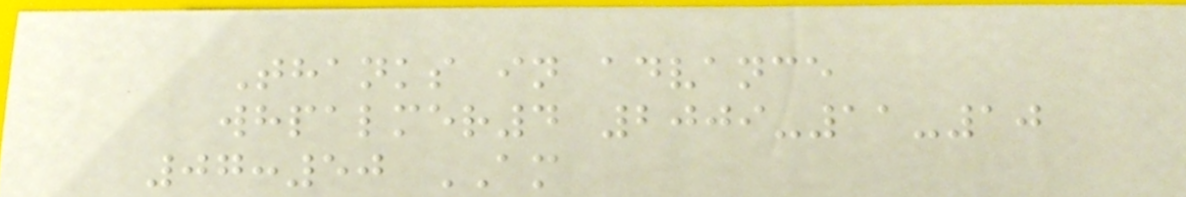Thanks in advance
whpalmer4 2009-11-10
07:50 AM
